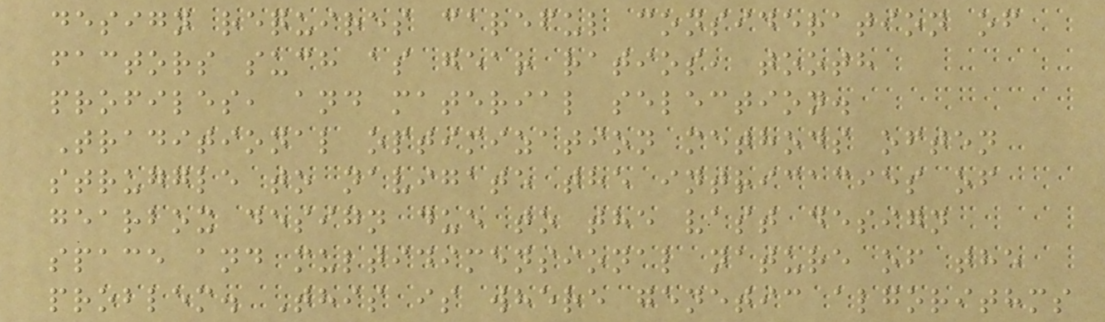design requires careful consideration of
factors such as gear ratios, tooth
profiles, and material selection.
Traditional optimization methods often
struggle to navigate the intricacies of
gearbox design due to the vast design
space and multidimensional nature of the
problem. This is where genetic algorithms
